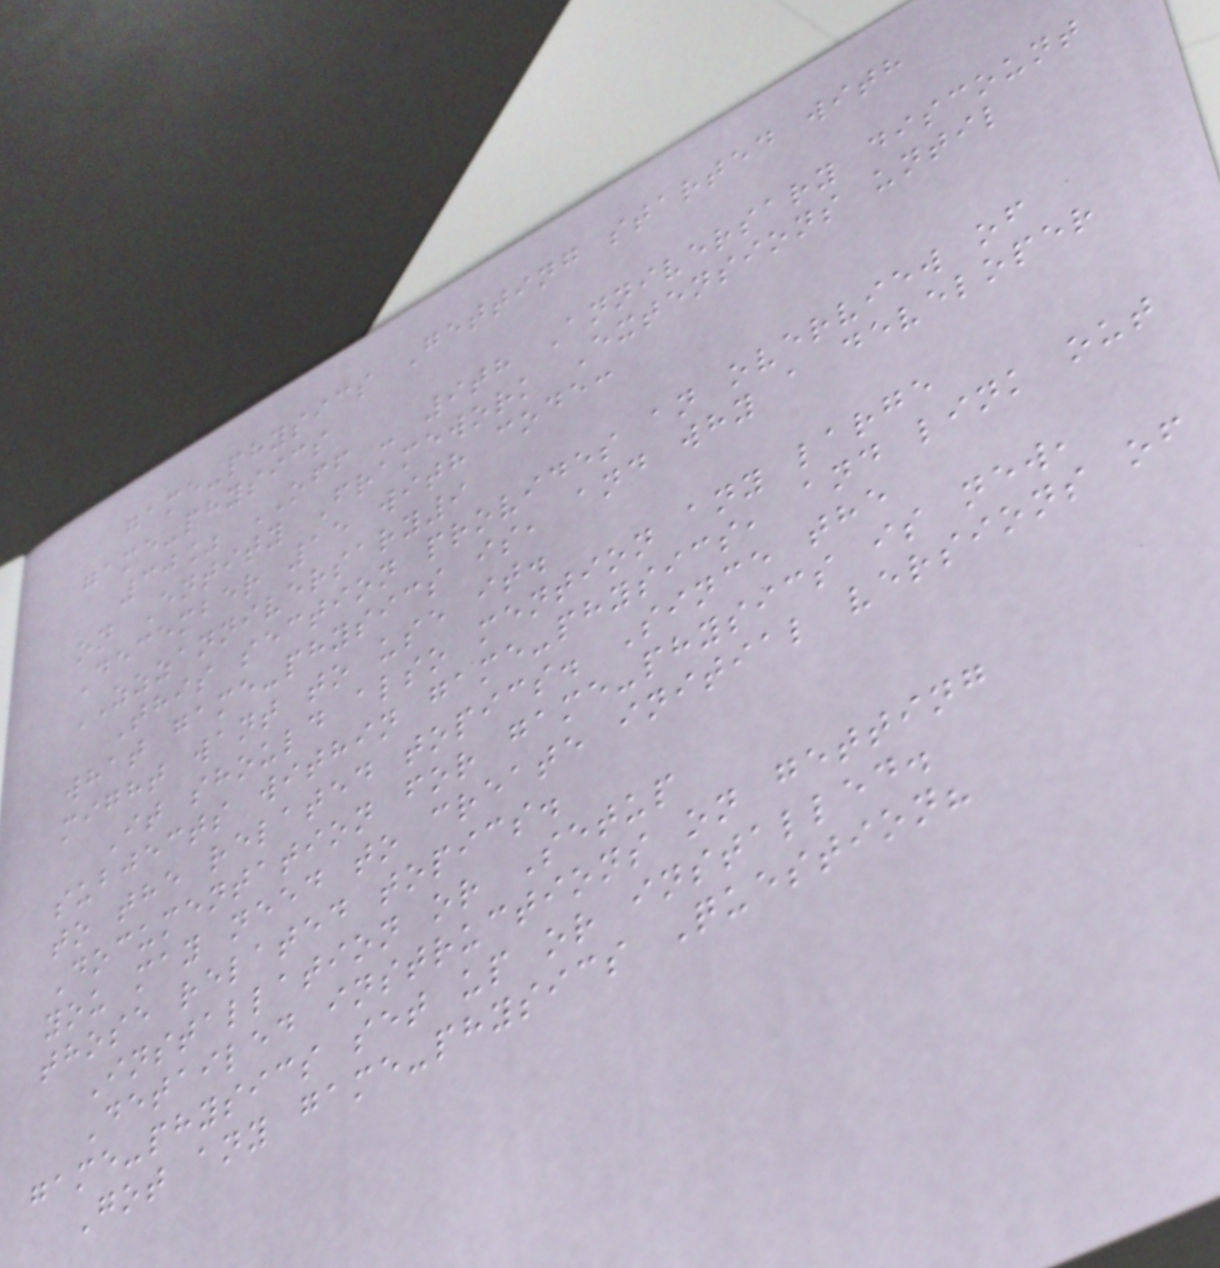game-physics Getting started with
game-physics
30% OFF - 9th Anniversary discount
on Entity Framework Extensions until
December 15 with code:
ZZZANNIVERSARY9
This section provides an overview of
what game-physics is, and why a developer
might want to use it.
It should also mention any large
subjects within game-physics, and link out
to the related topics. Since the
Documentation for game-physics is new,
you may need to create initial versions of
those related topics.
Installation or Setup
Detailed instructions on getting
game-physics set up or installed.
Got any game-physics Question?
